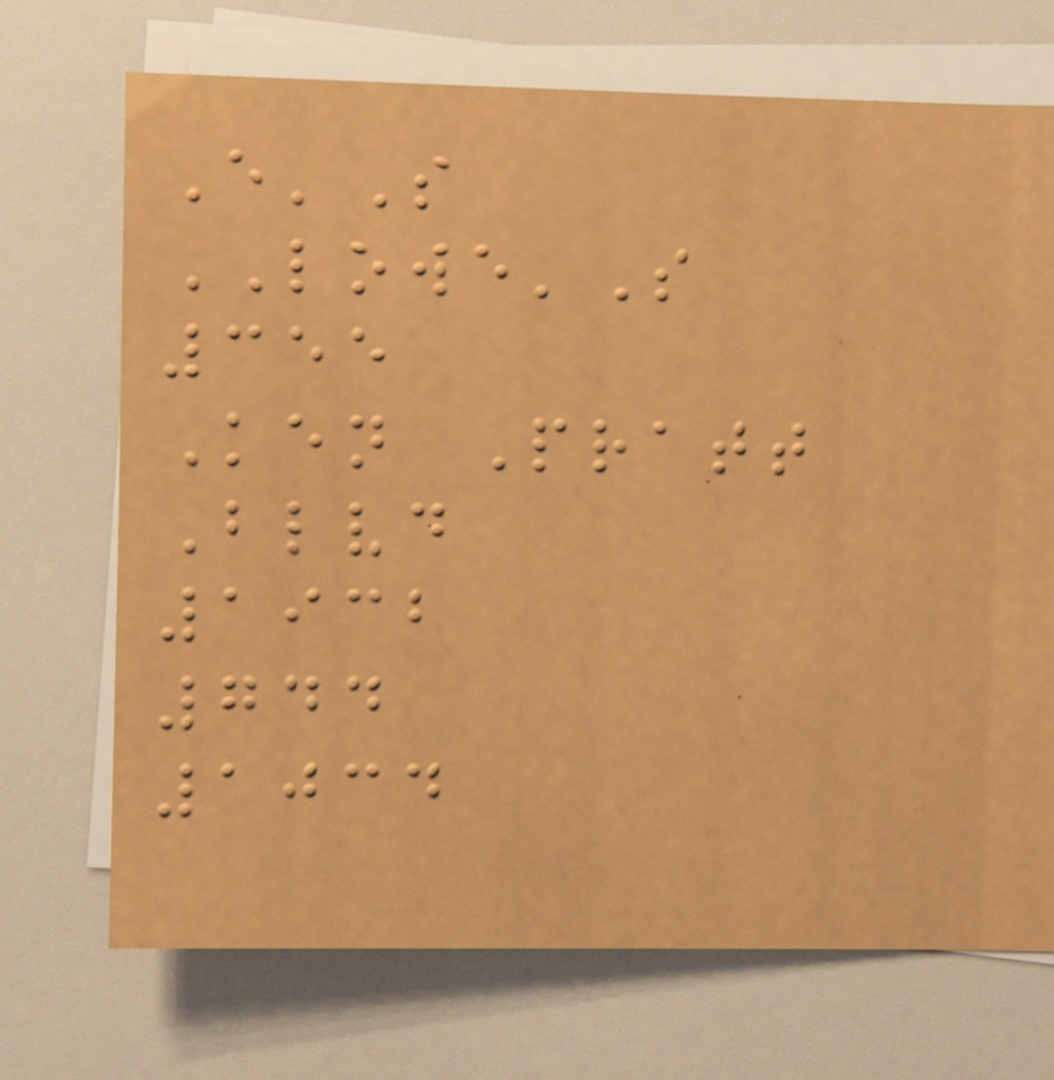E'S
LOWE'S
355
Ken Pratt
Blvd
1932
744
1034
